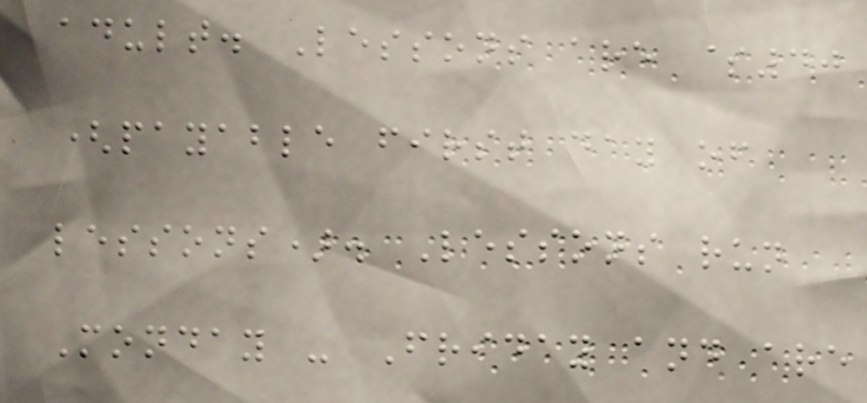adult. Lessons are $40
(payable first day of
lessons). Lessons run
Monday - Friday and are
